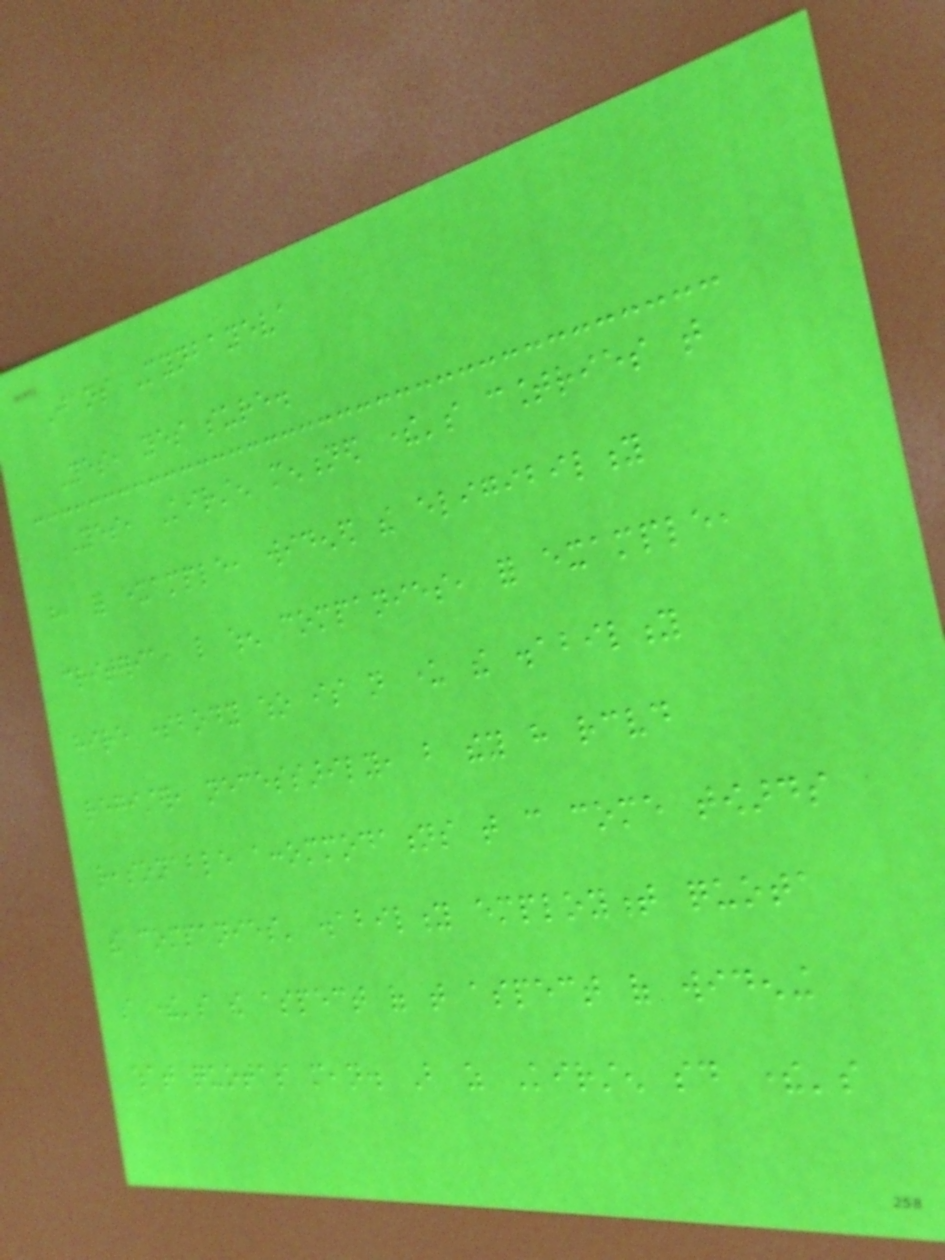Jans Mynbayeva
Yes, yes sure.
Yes, Kirsten mentioned there's countries that
have, for example, widened the eligibility
criteria, like when companies, for example,
hire somebody who is not under the disability
register, necessarily, but they have received
reasonable accommodations that can come towards
the companies' disability employment quota
so there's the aspect of that aspect of widening
what quotas mean. But as Kirsten said there's
